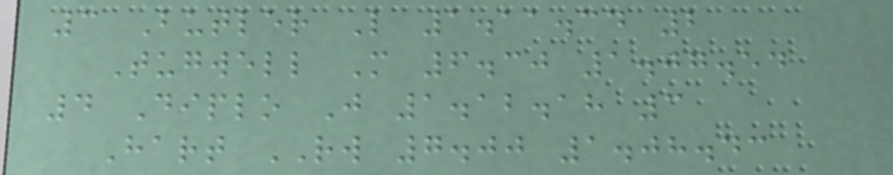3 Butler L 1.11.34 2
Tugwell M 6.30 1.07.54
4 Diplo J 1.12.18 3
Hart RW 7.00 1.08.43
